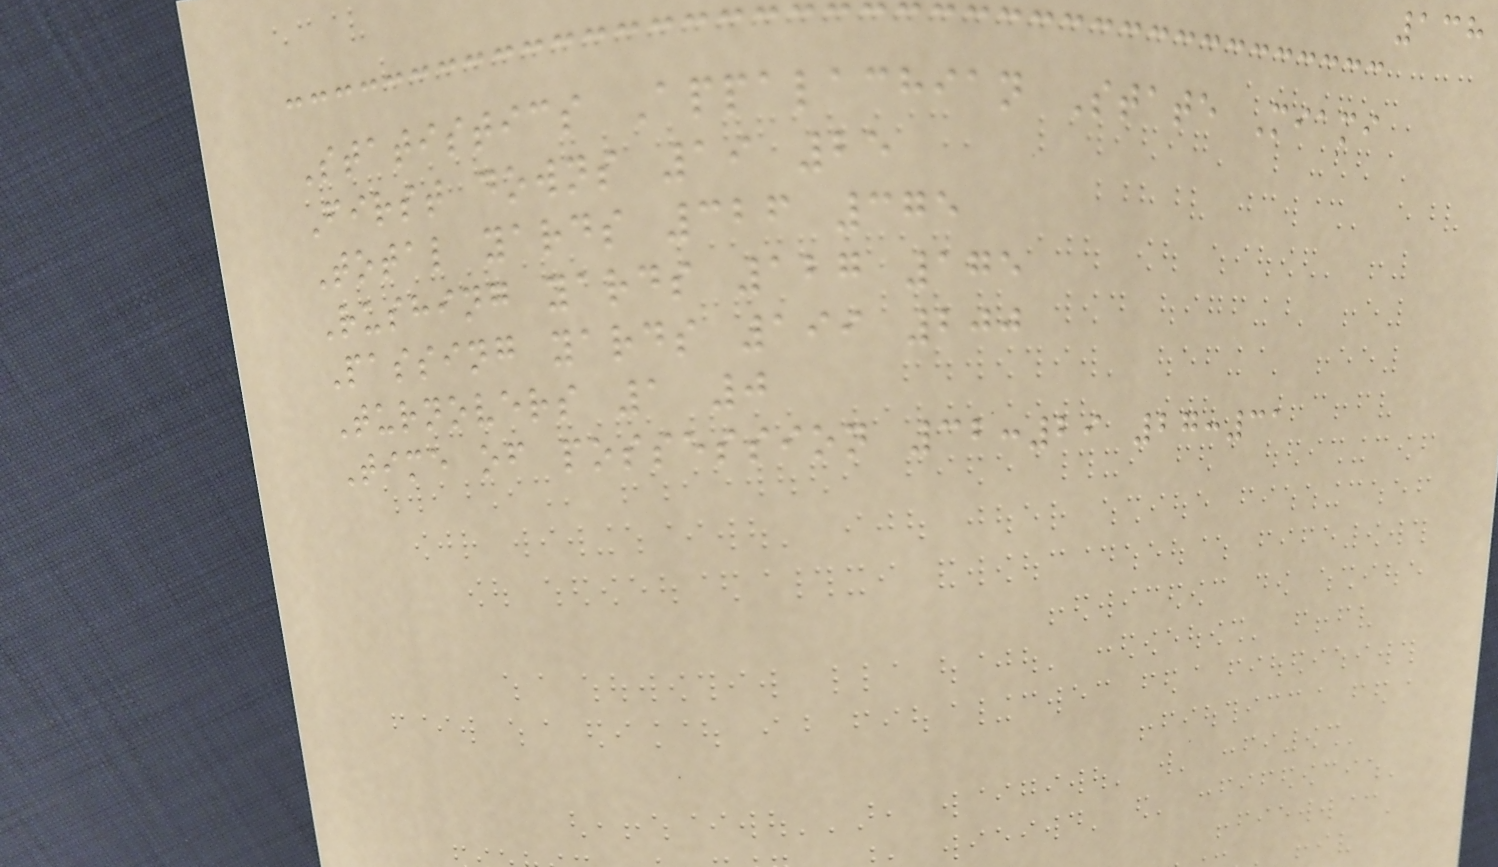138
Statistics Appalachian State Miami
First downs 19 25
Total yards 326 375
Rushing yards 127 175
Passing yards 199 200
Turnovers 1 0
Time of possession 32:29 27:31
